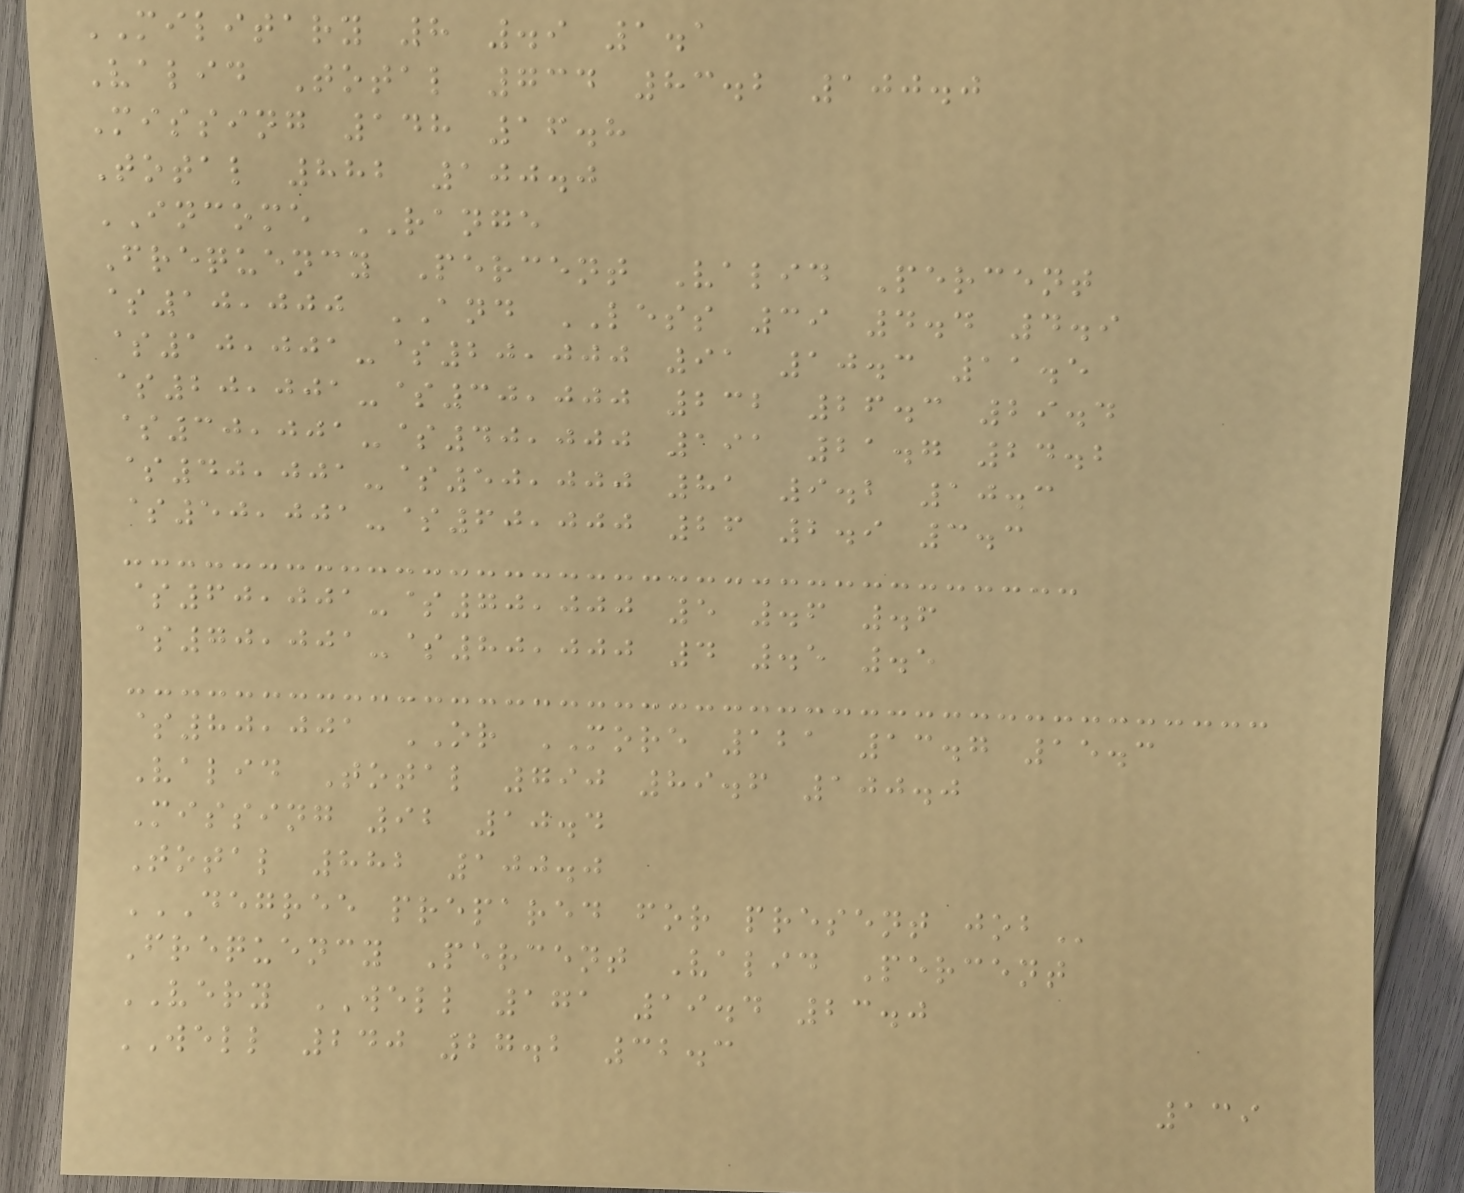MILITARY 8 .9 1.1
Valid Total 734 83.2 100.0
Missing 148 16.8
Total 882 100.0
INCOME RANGE
Frequency Percent Valid Percent
$10,000 AND LESS 39 4.4 4.9
$10,001-$20,000 91 10.3 11.5
$20,001-$30,000 232 26.3 29.4
$30,001-$40,000 191 21.7 24.2
$40,001-$50,000 81 9.2 10.3
$50,001-$60,000 26 2.9 3.3
$60,001-$70,000 5 .6 .6
$70,001-$80,000 4 .5 .5
$80,001 OR MORE 121 13.7 15.3
Valid Total 790 89.6 100.0
Missing 92 10.4
Total 882 100.0
DEGREE PREPARED FOR PRESENT JOB
Frequency Percent Valid Percent
VERY WELL 171 19.4 23.0
WELL 240 27.2 32.3
139
